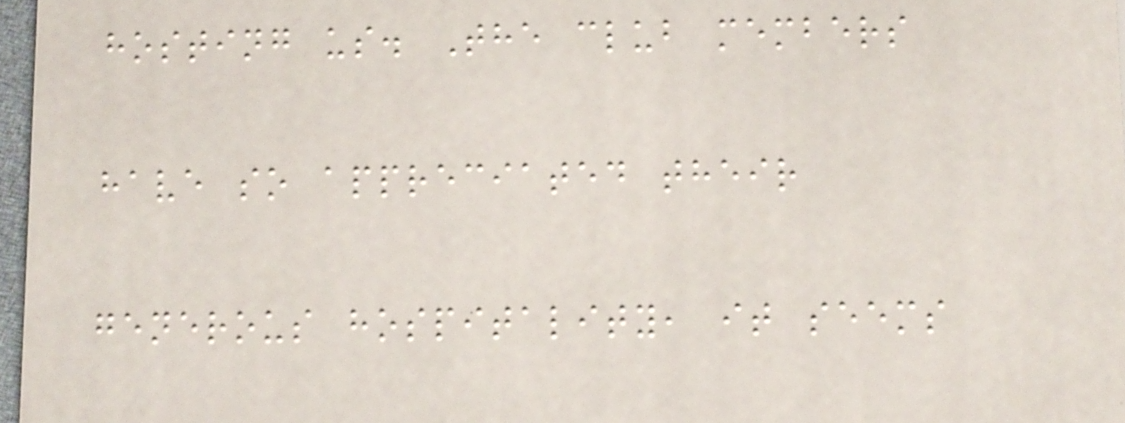hosting us. The club members
have so appreciated their
generous hospitality, it seems
